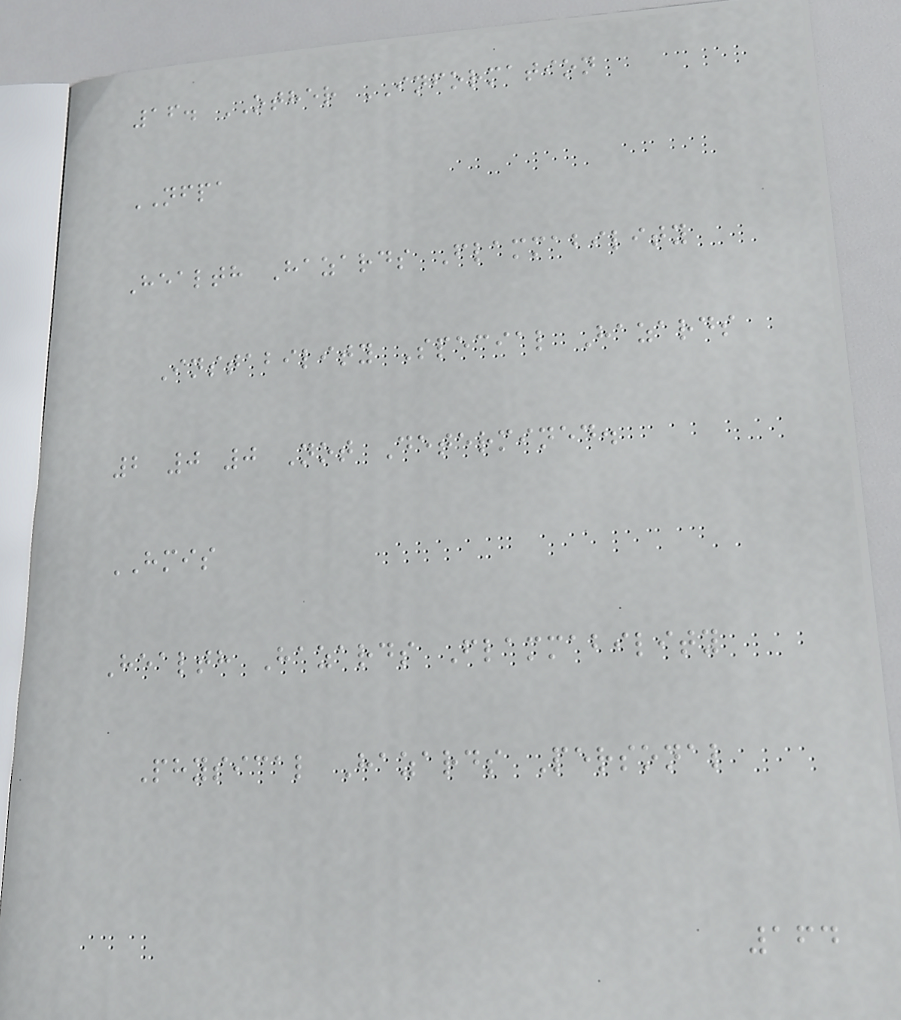16. OTHER INFORMATION
NFPA
Health Hazards Flammability
Instability Special Hazards
2 0 0 Not Determined.
HMIS
Health Hazards Flammability
Physical Hazards Personal
164
